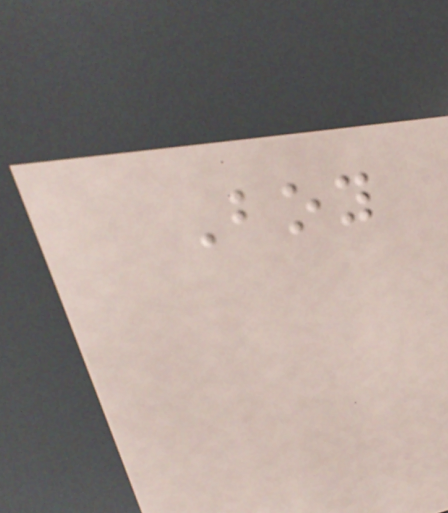Boy
